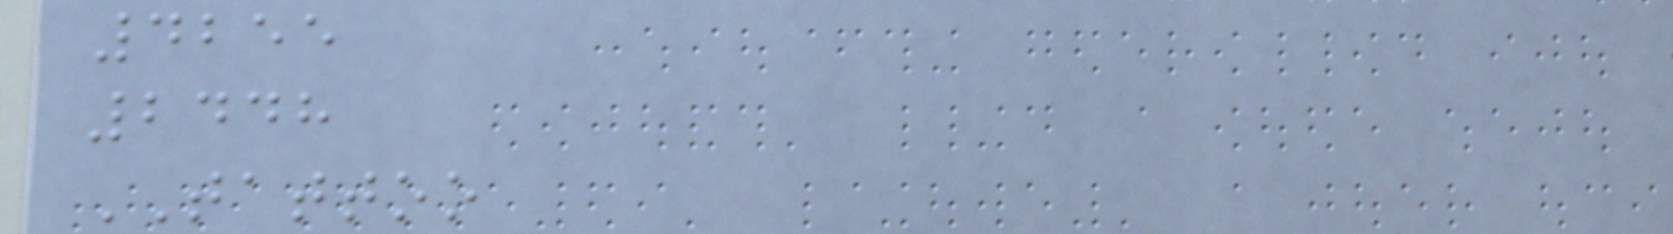4255
2448
TATTOO
